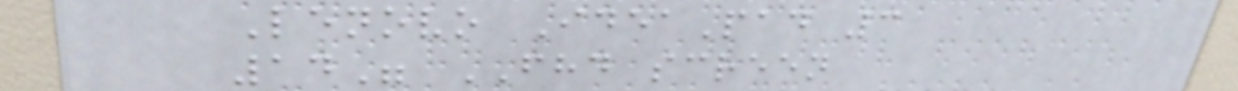Lenovo IdeaPad 3
14" FHD screen
